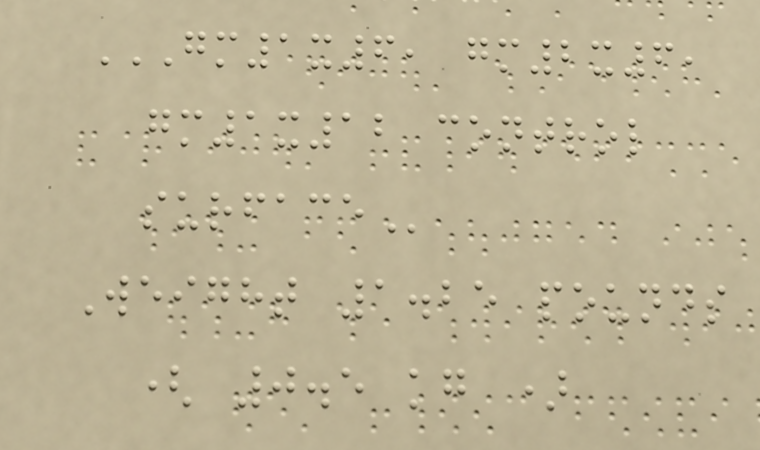GM1X6, GM2X6,
GM1X12 CONTROL
SURFACE
Weight 1.25 pounds
( 0.5 kg )
